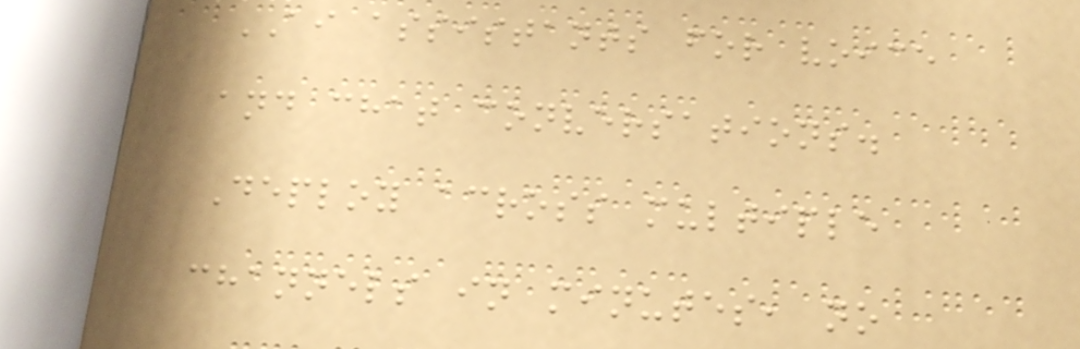AI assistants for voice
and chat conversations.
Deploy across multiple
channels in minutes, no
